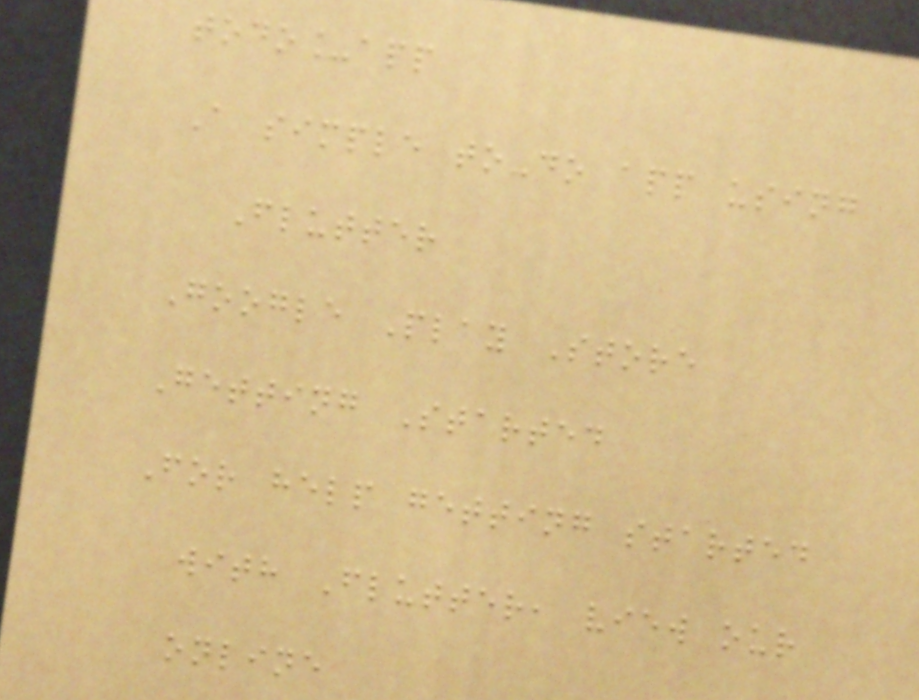todo_app
A simple to-do app using
Flutter
Google Play Store
Getting Started
For help getting started
with Flutter, view our
online
